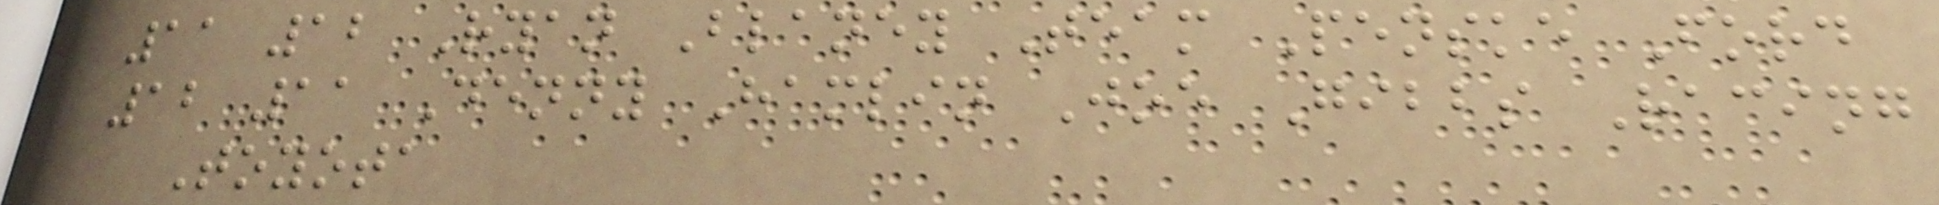11 12 Ryan Blaney Team Penske Ford
12 11 Denny Hamlin Joe Gibbs Racing
Toyota
